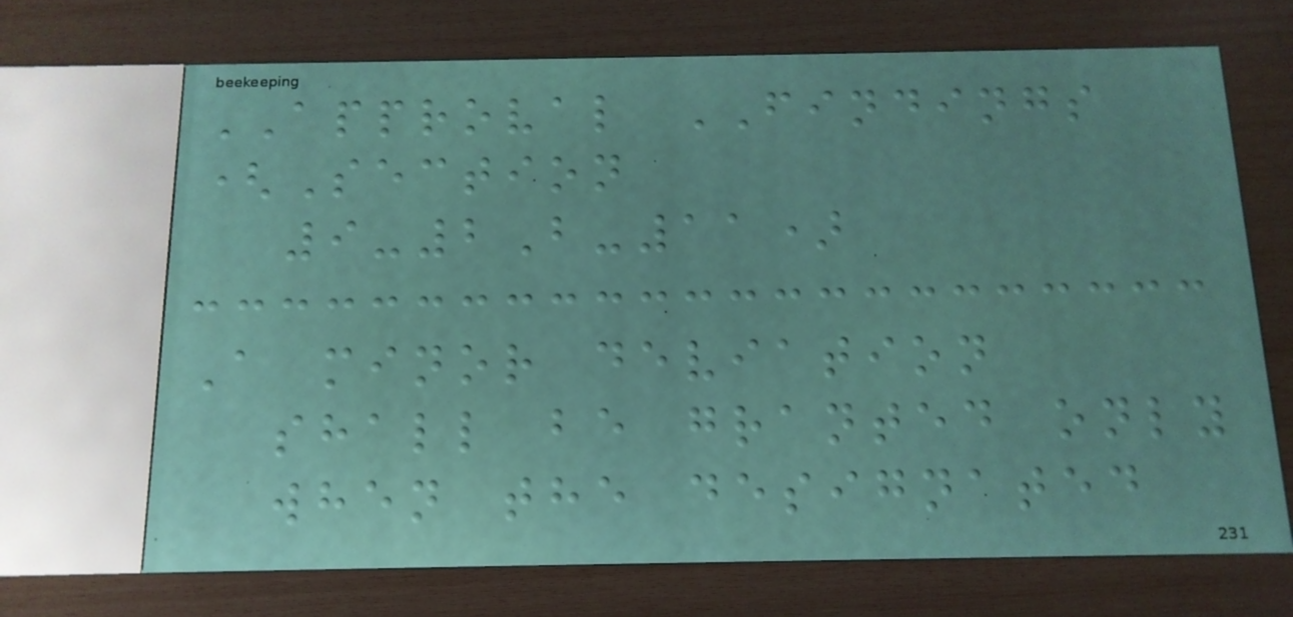APPROVAL FINDINGS
(Section
9-2B-11)
A minor deviation
shall be granted only
when the designated
